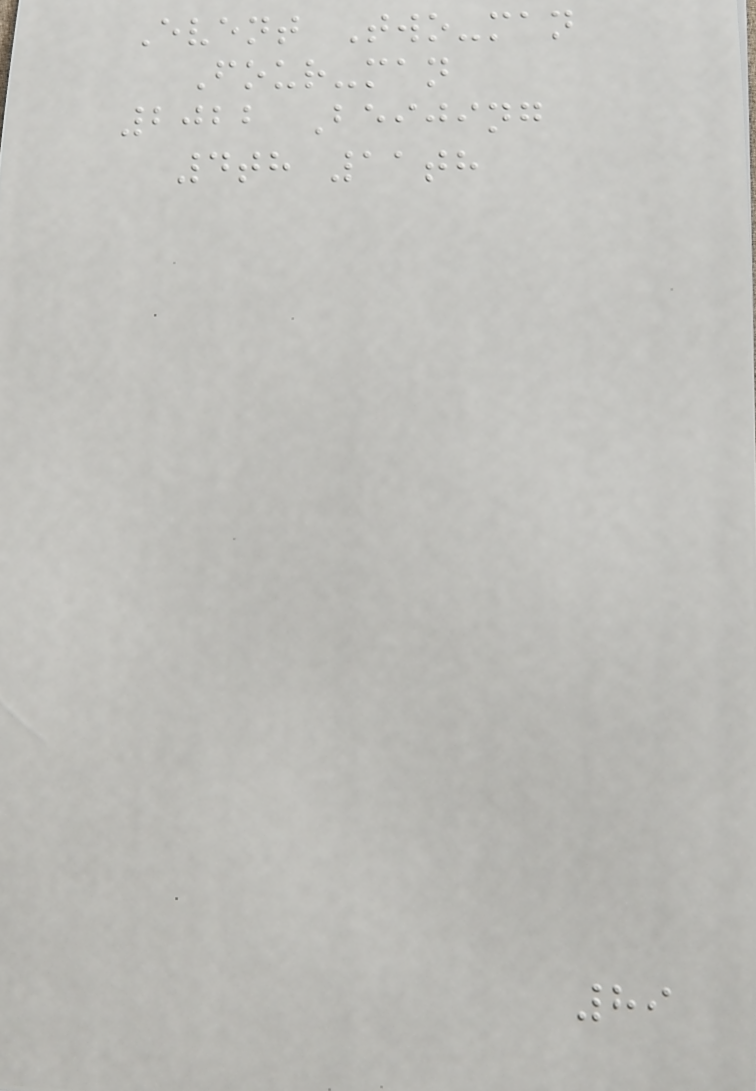Event Two-man
Four-man
2022 Beijing
4th 11th
89
